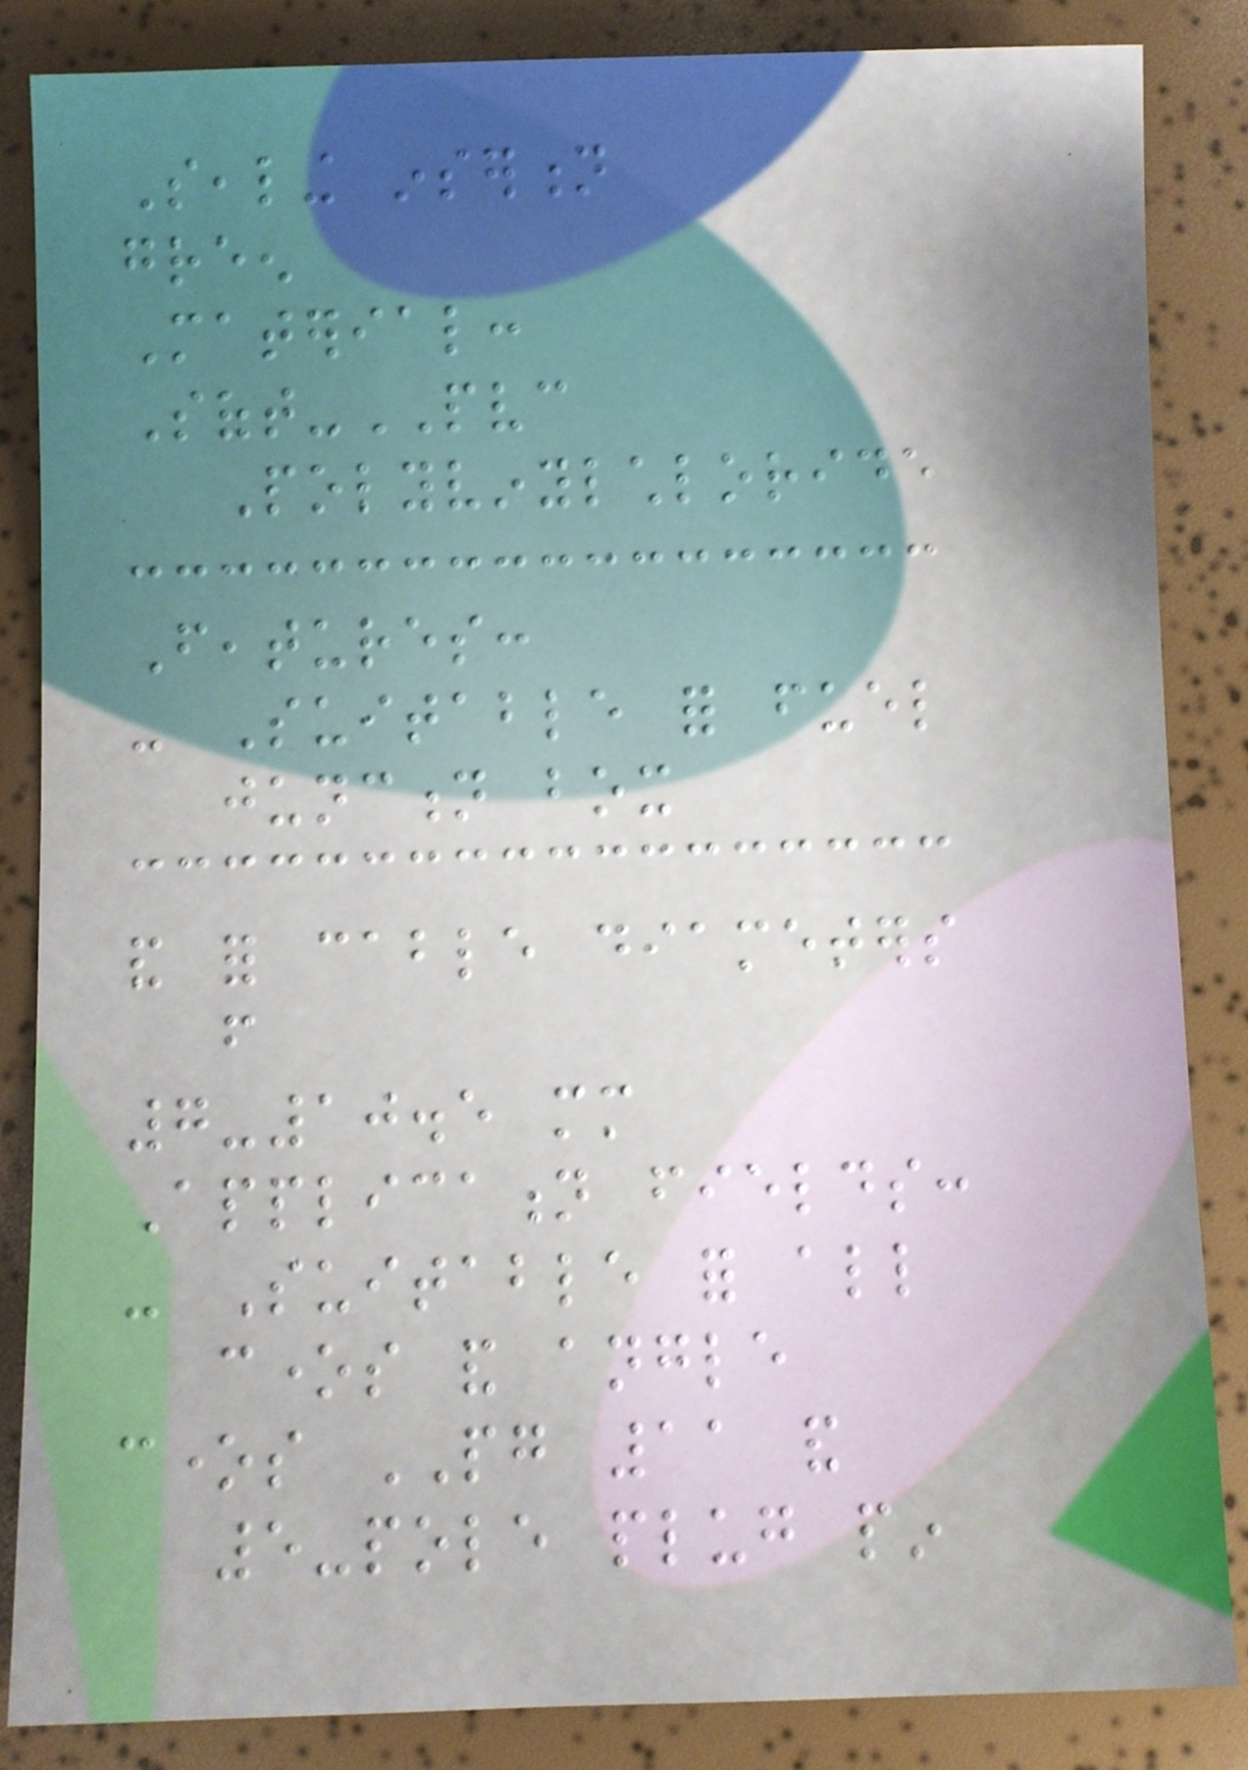Sealing insertion
green
Material:
Soft-PVC
Polyvinylchloride
Features:
- Suitable for fuel
junction box
and for cable diameters
from
7-10.5 mm
Application fields:
- Suitable for all
cones and angle
cones PG 11 and
5-pole plug pin
